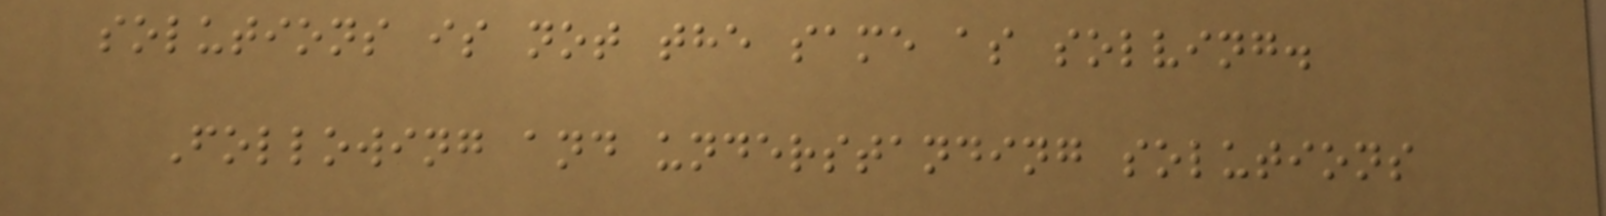solutions is not the same as solving.
Following and understanding solutions
